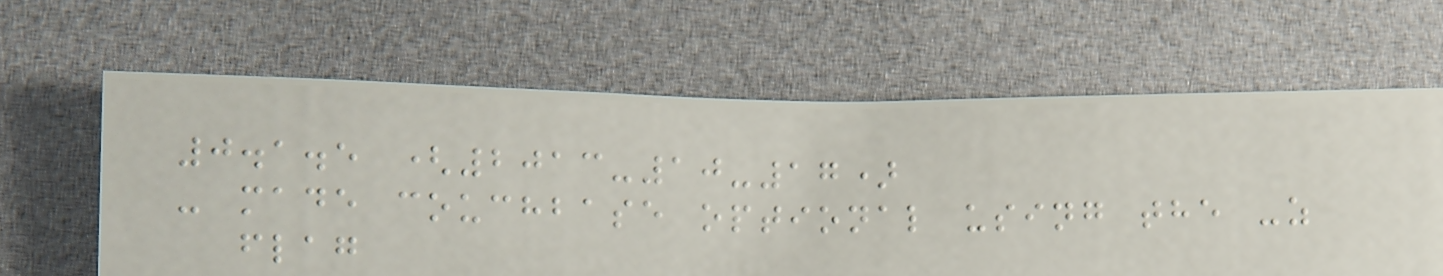0.1.5 (2013-10-17)
- made couchbase optional using the -z
flag
